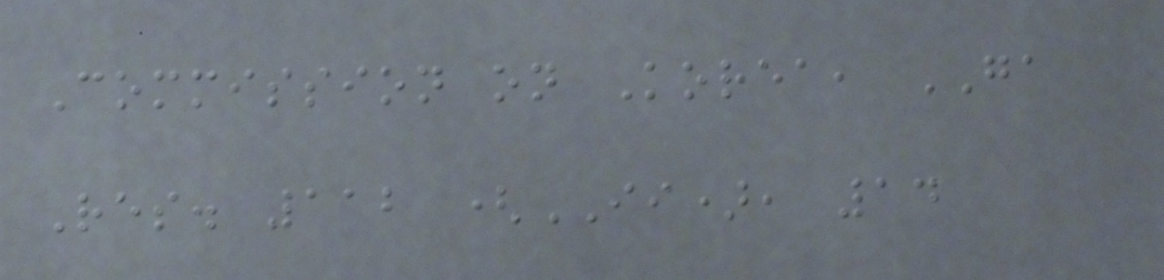Commission on Korea, GA
Res. 112 (II), 14
